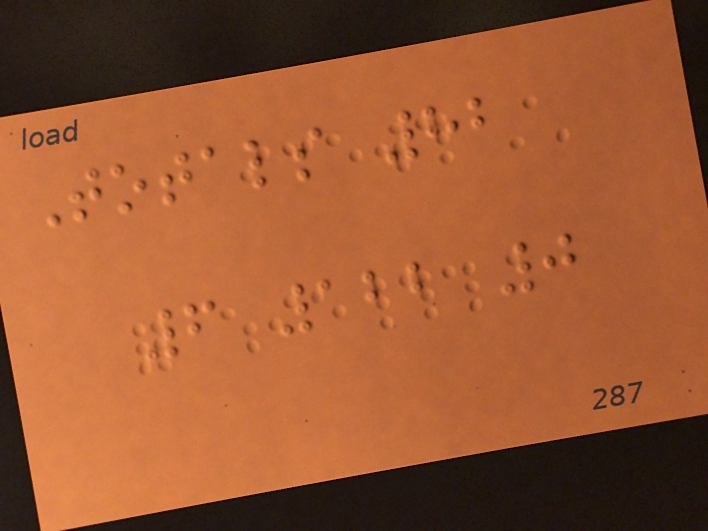Totals 82
6 122 0
